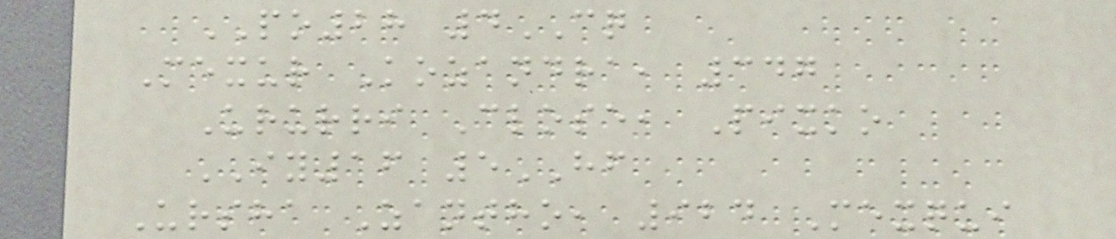PO28 4CQ
Mexur Kozandra, 347
Ururri Close, Pixko
IY16 5HF
Ursha Zantho, 924 Mexqui
